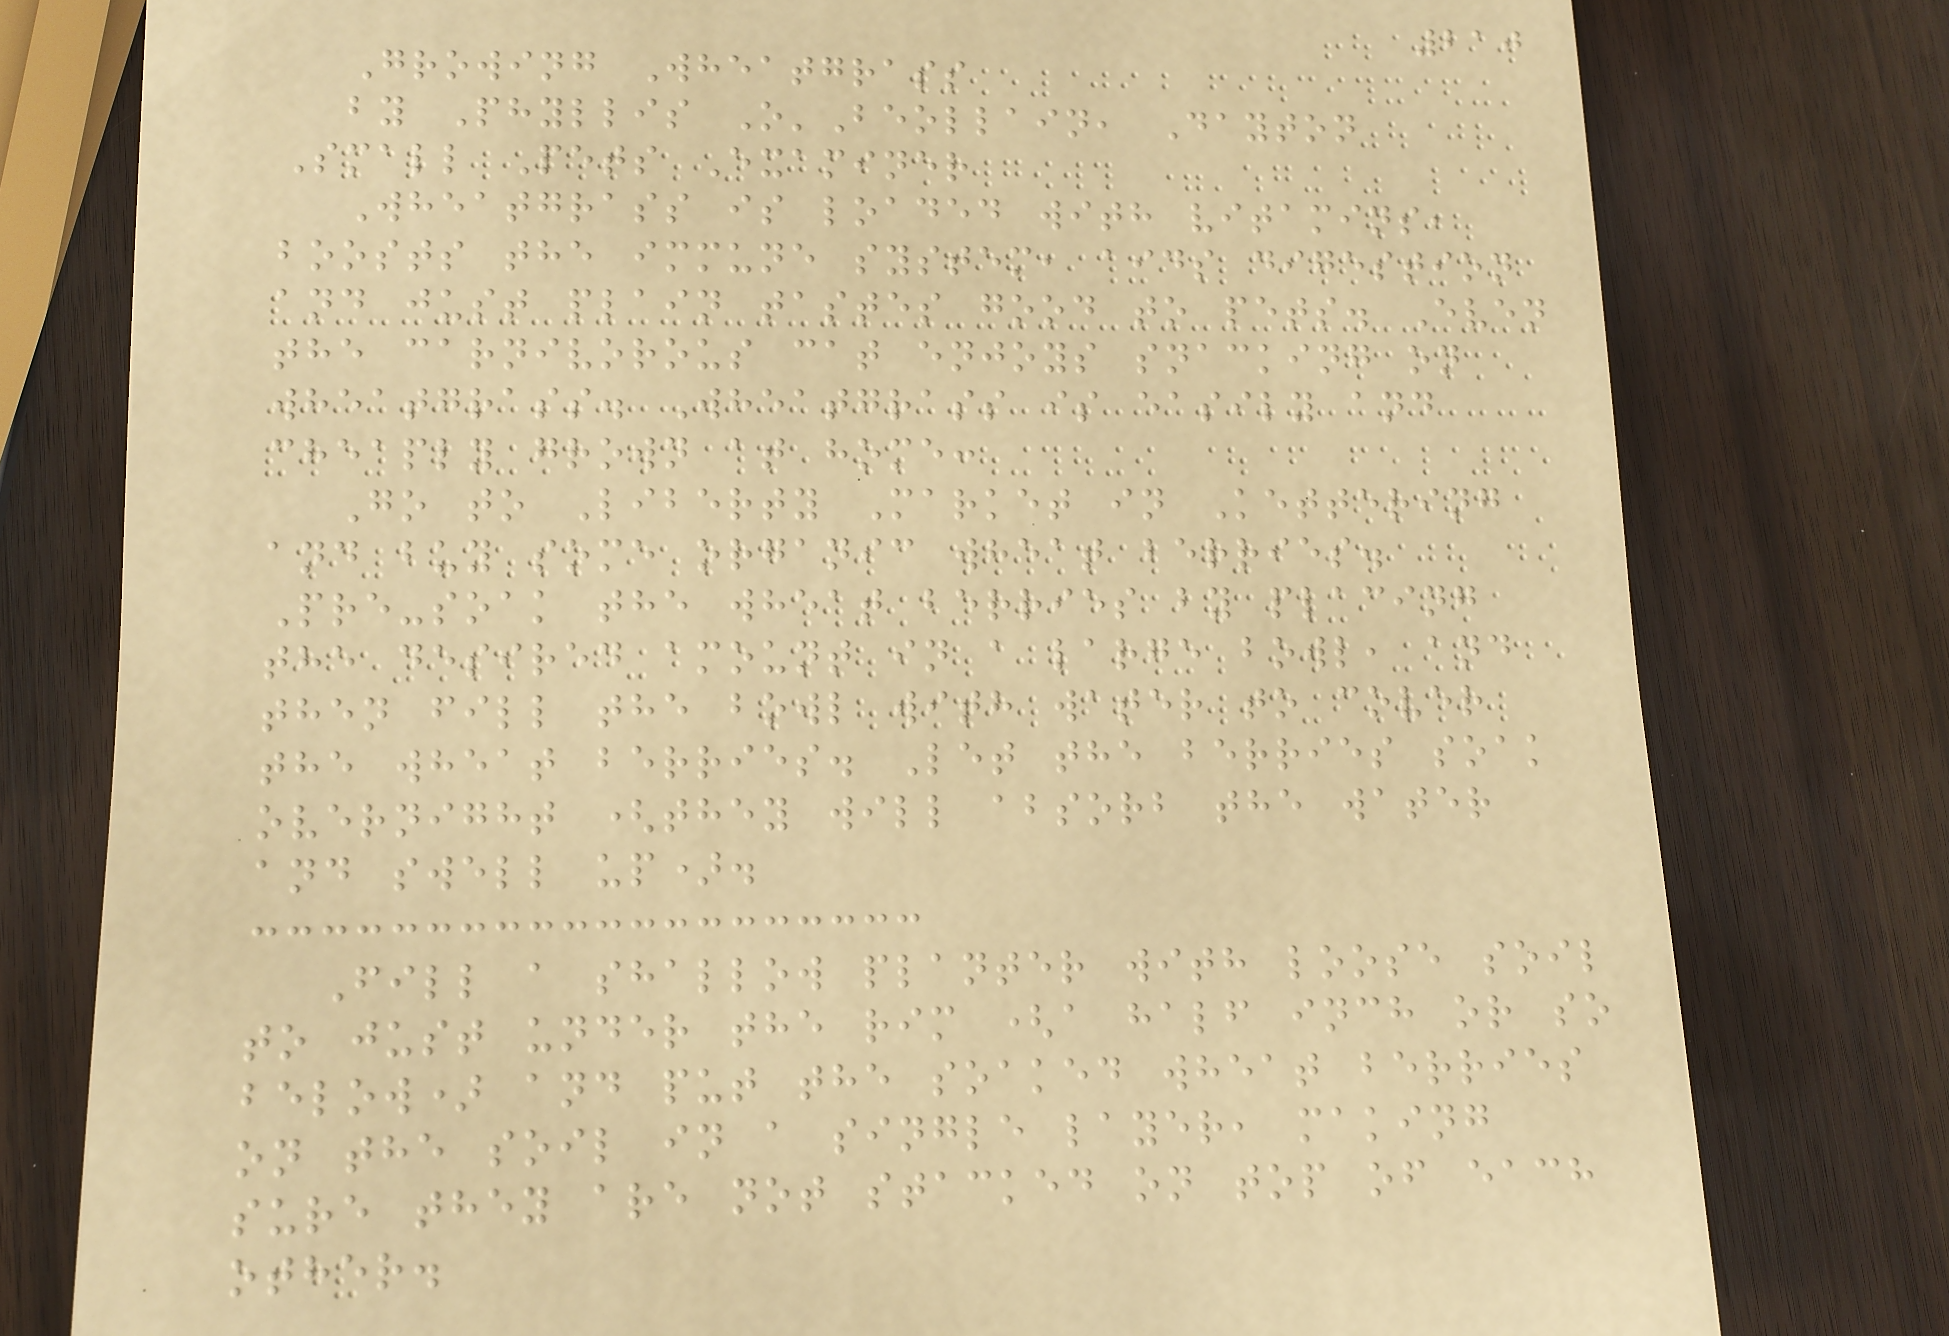210
Growing Wheatgrass
by Phyllis O'Beollain, Dayton
Small Pets Examiner
Wheatgrass is loaded with vitamins,
boosts the immune system, aids digestion
and just plain tastes good to pets. Even
the carnivorous cat enjoys snacking on
wheatgrass. Wheatgrass is easily and
cheaply grown at home:
Go to Liberty Market in Kettering
and buy some organic wheat berries.
Pre-soak the wheat berries by placing
the desired amount in a large bowl, and
then fill the bowl with water to cover
the wheat berries. Let the berries soak
overnight (they will absorb the water
and swell up).
Fill a shallow planter with loose soil
to just under the rim (a half inch or so
below) and put the soaked wheat berries
on the soil in a single layer, making
sure they are not stacked on top of each
other.
